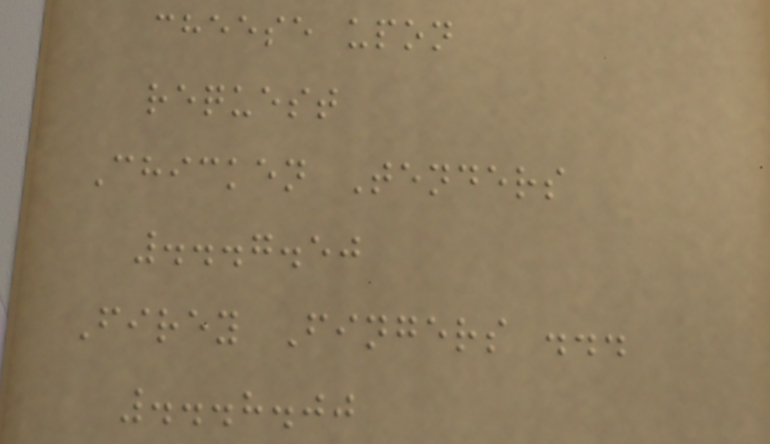cheese upon
request
Chicken Tenders
...7.50
Firey Fingers ...
...8.00
